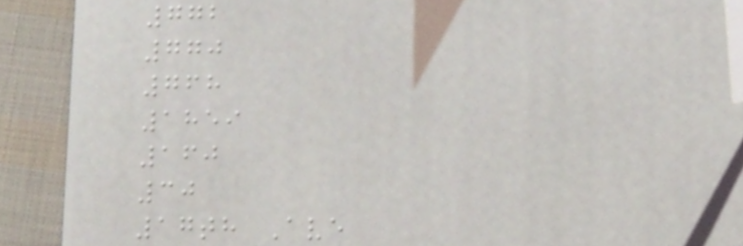772
770
768
1859
160
30
17th Ave
